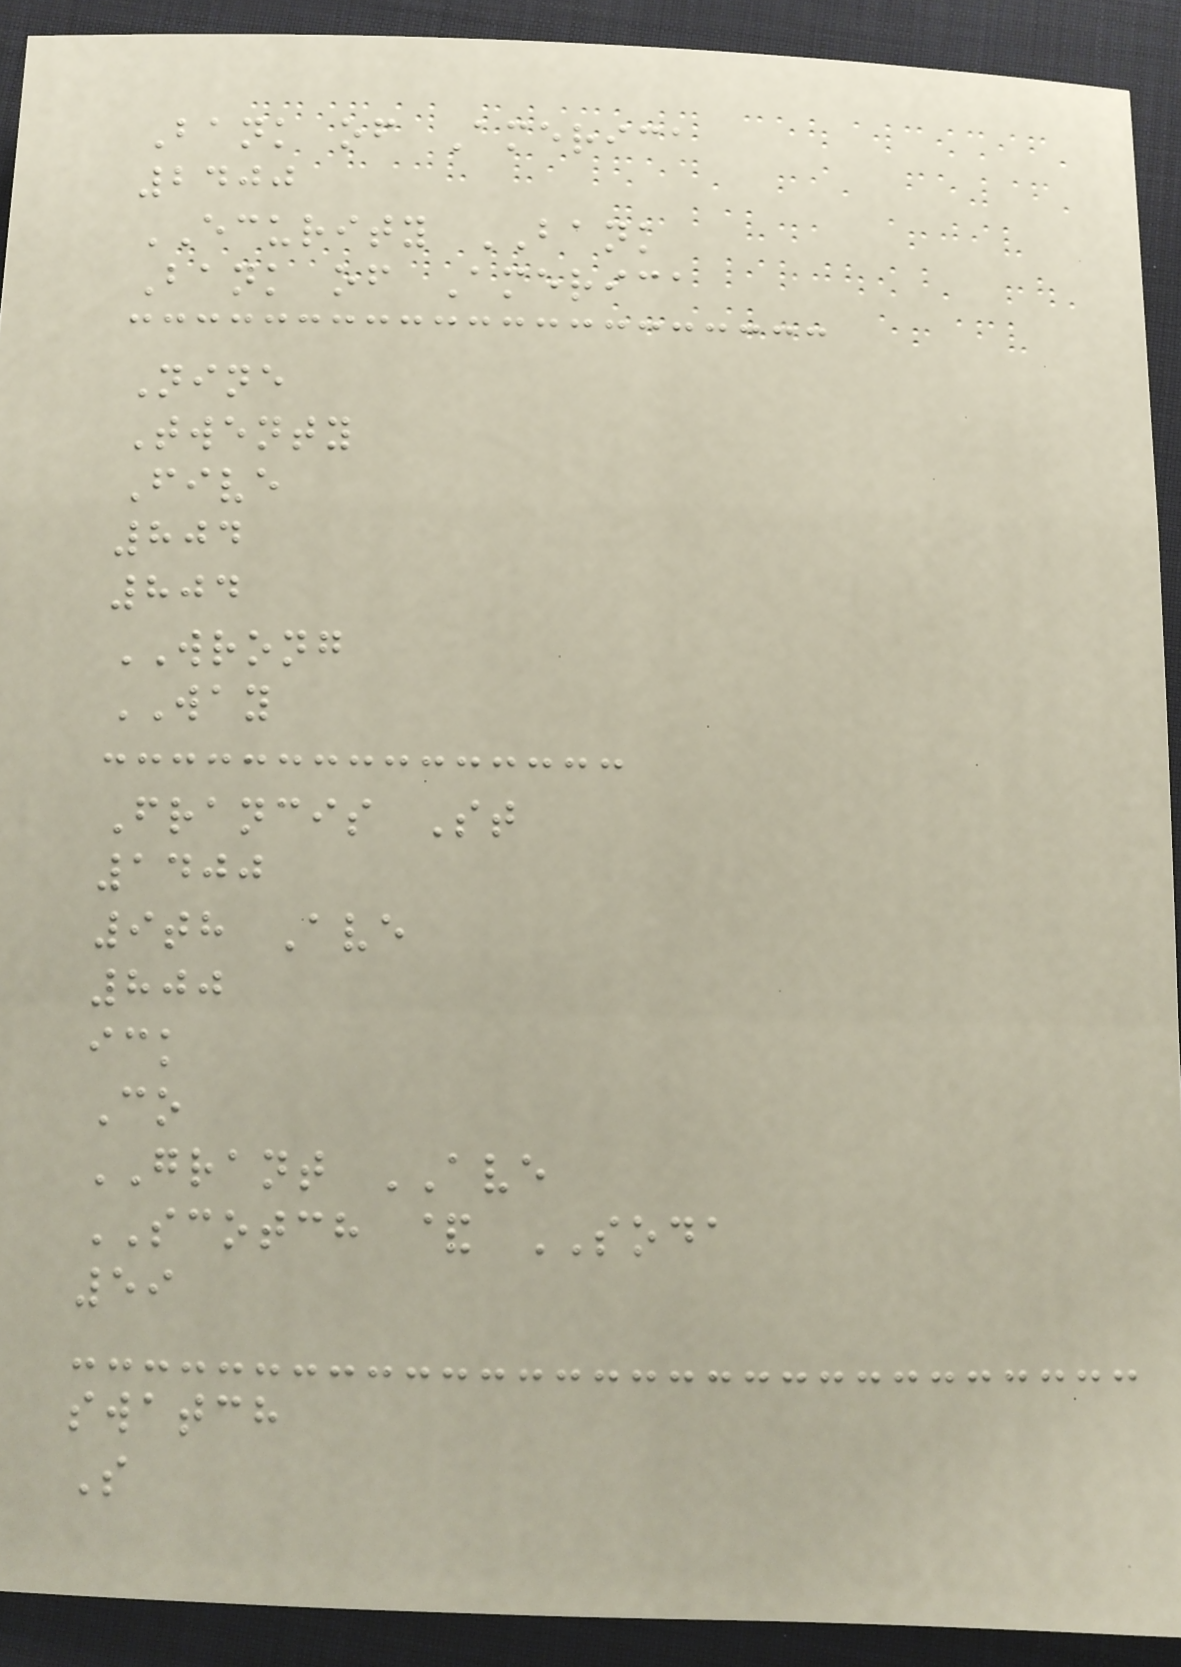Bank of America
2400
ECURITY BANK
Bank of America
Nine
Twenty
Five
804
804
WRONG
WAY
Francis St
1400
9th Ave
800
ick
Co
GRANT AVE
SCOTCH & SODA
59
swatch
S
